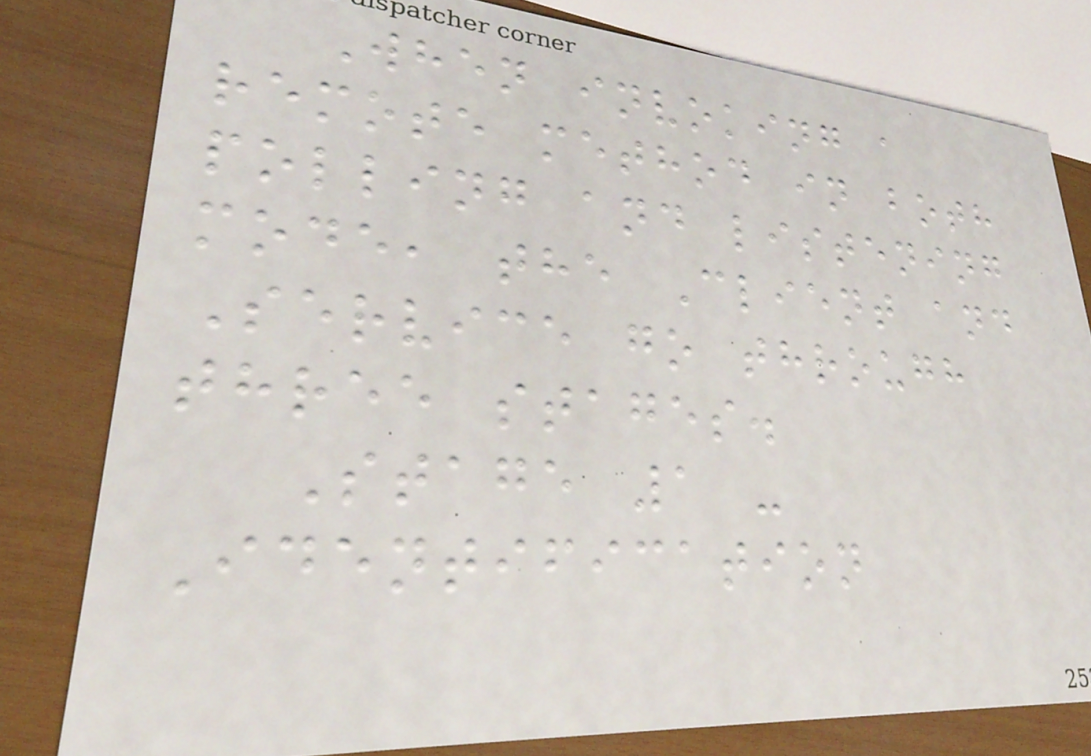When invoking a
remote method in both
polling and listening
mode, the Client and
Service go through
three stages.
Stage 1 -
Identification
